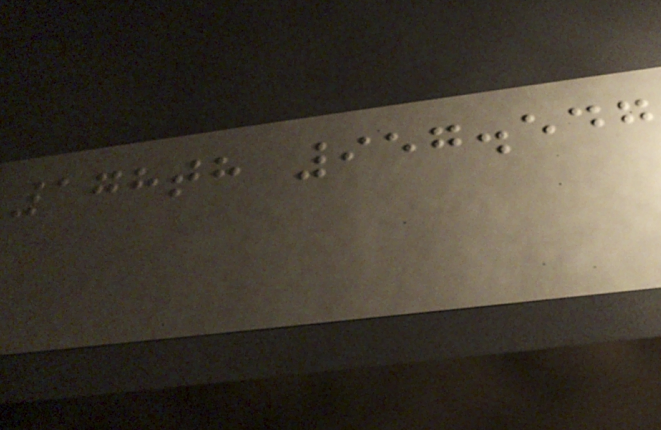178th 957.547
